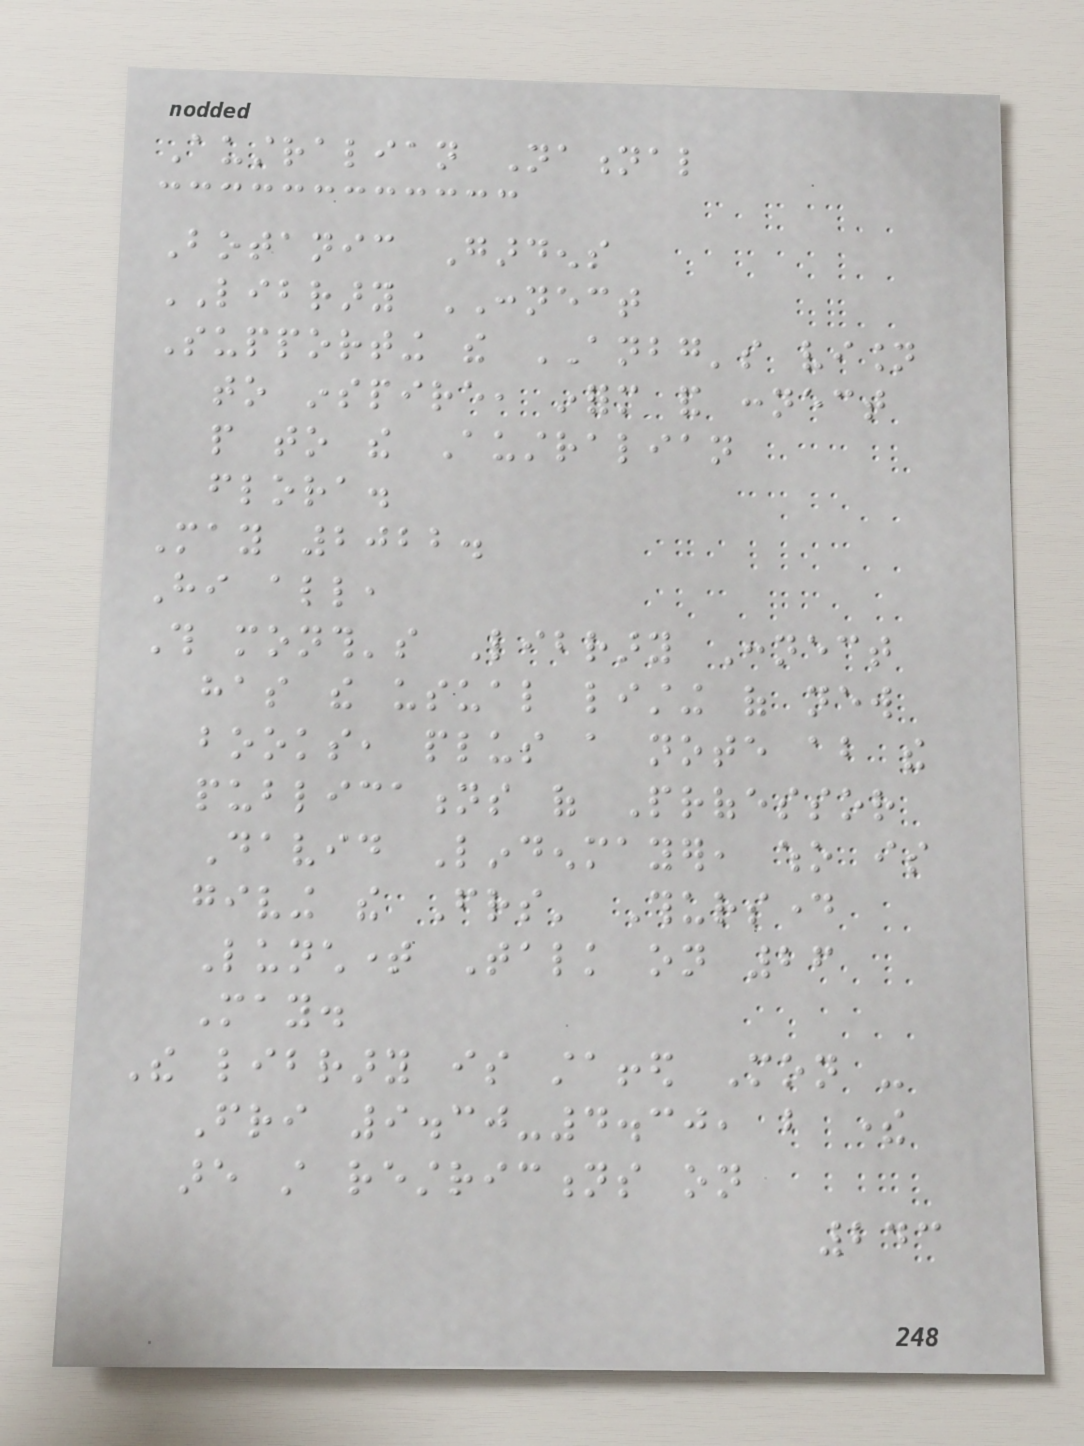Australian National
Botanic Gardens
LIBRARY CONNECT
Supporting the ANBG's vision
to inspire, inform and connect
people to the Australian
flora.
May 2022.
Hi all,
This month's Library Connect
has the usual listing of new
books, plus a note about the
publications of Professor
David Lindenmayer, who is
giving the Friends' Thursday
Lunchtime Talk on 26
May.
The library is staffed Mon -
Fri 9.30-4.30, but there
are still restrictions on
243
